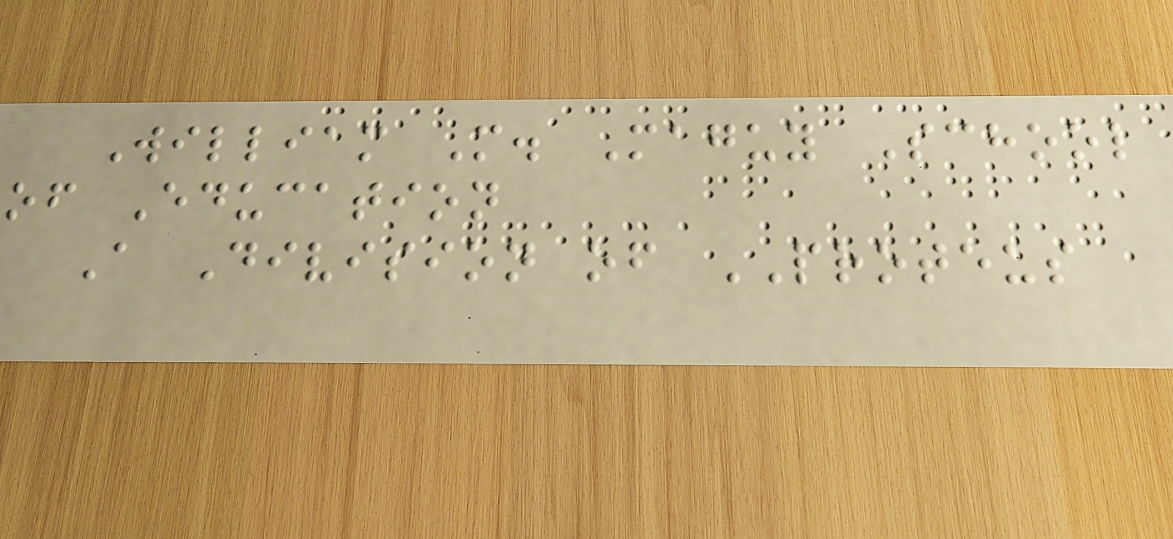William M. Maguy School
of Education
A Division of PROTEUS
